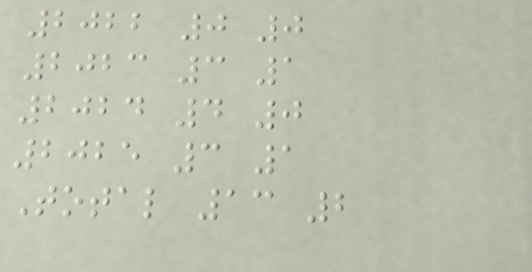2022 0 0
2023 3 1
2024 4 0
2025 3 1
Total 13 2
